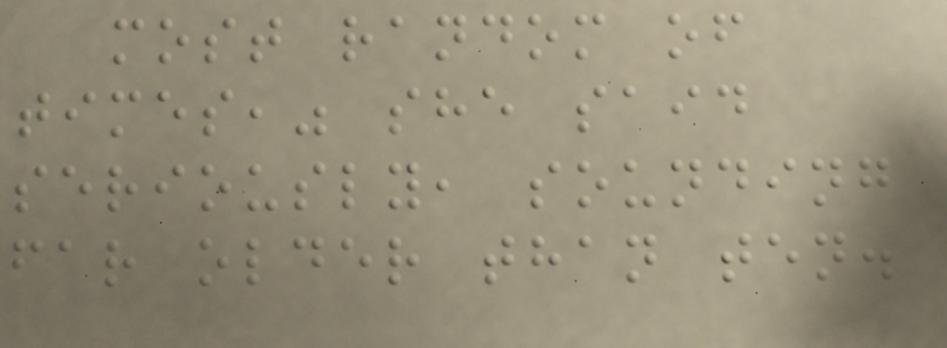most random of
times," she said
seriously, sounding
far older than ten.
